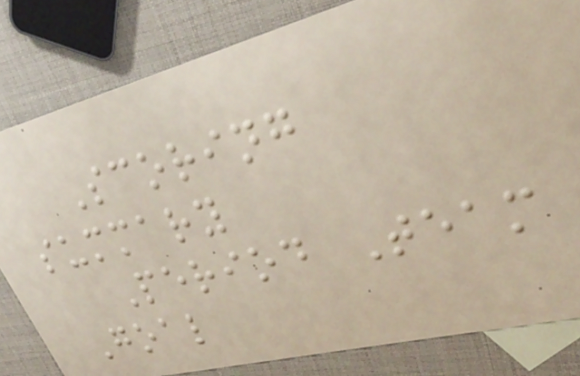Scoring
summary
Period Team
Goal
